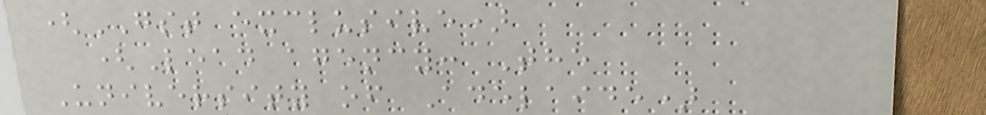(GST exclusive)
(Lead agency: The
University of Adelaide)
